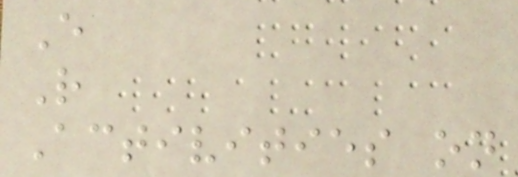E
R
Activities on
